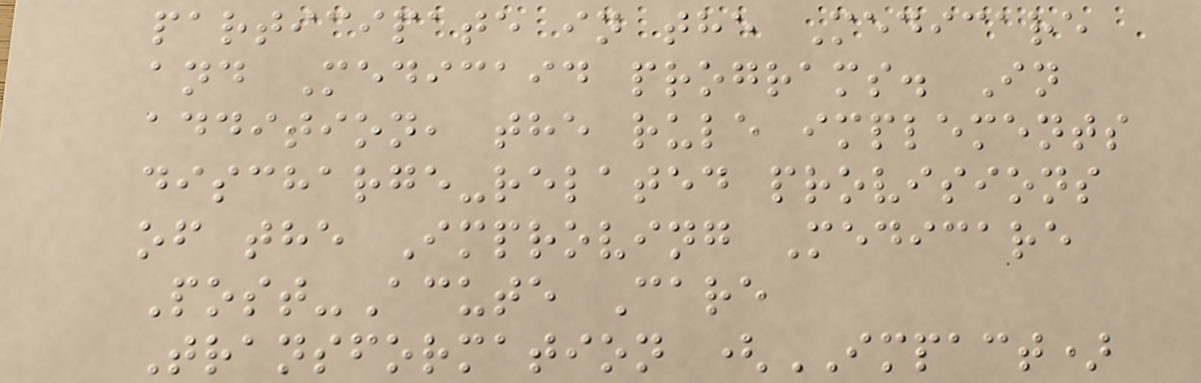participate in the Medicare
and Medicaid programs. In
addition, the rule implements
discharge-related provisions
of the Improving Medicare
Post-Acute Care
Transformation (IMPACT)
